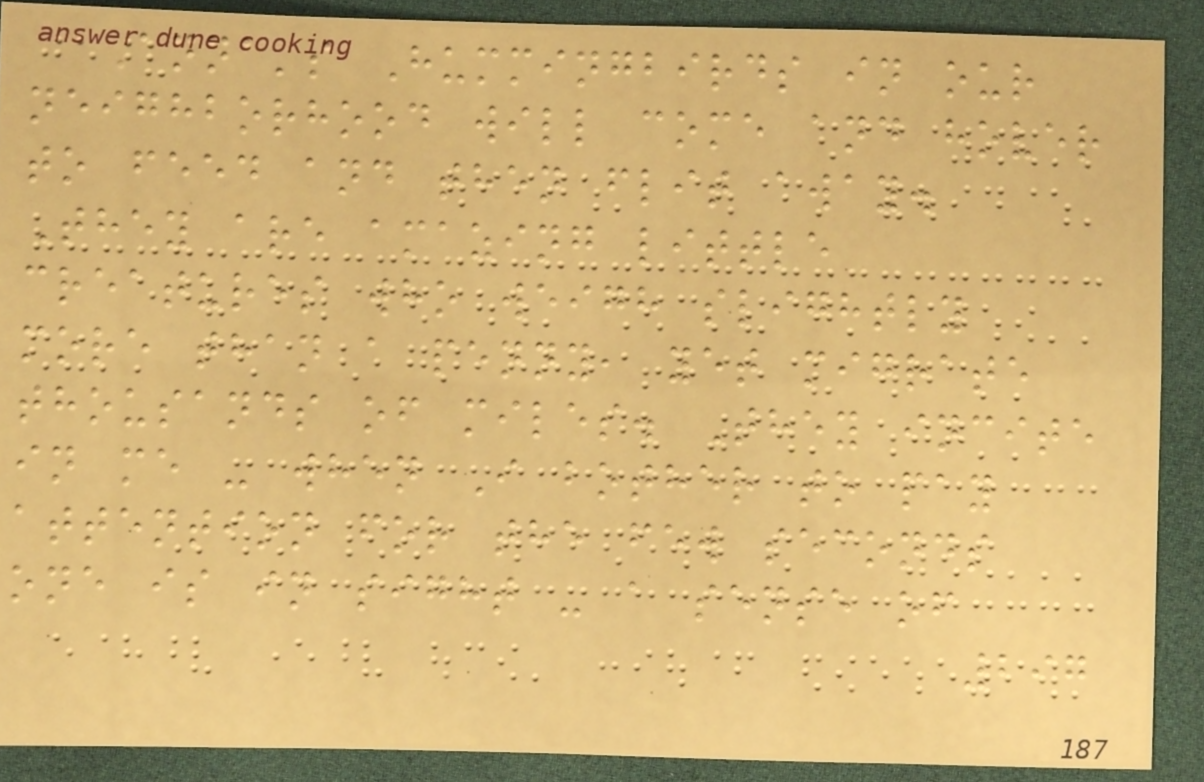Anna's Hummingbirds in our
neighborhood will come and hover
to feed and then flit away.
They are amazing little
creatures who weigh slightly
more than a penny, yet migrate
thousands of miles. They incite
in me - when I bother to pay
attention for the few seconds
one is in sight - a sense of
297
